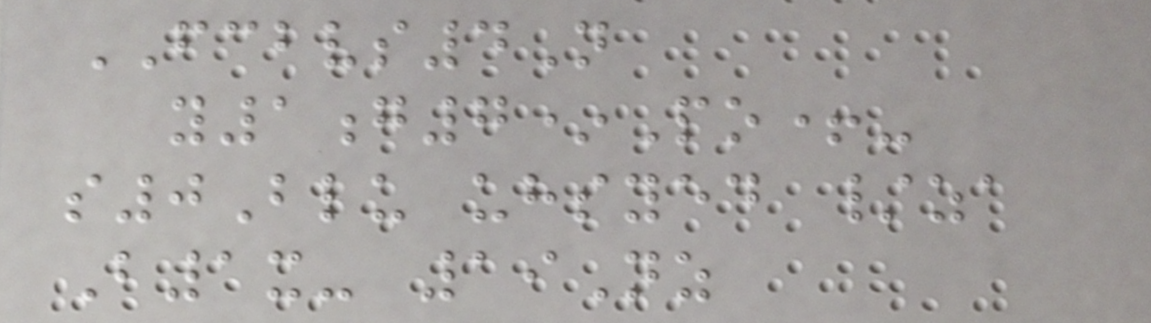FCBVS4N
y1g7*Po+-
s0Blu uhsyed /za
B1x- 19Nz
